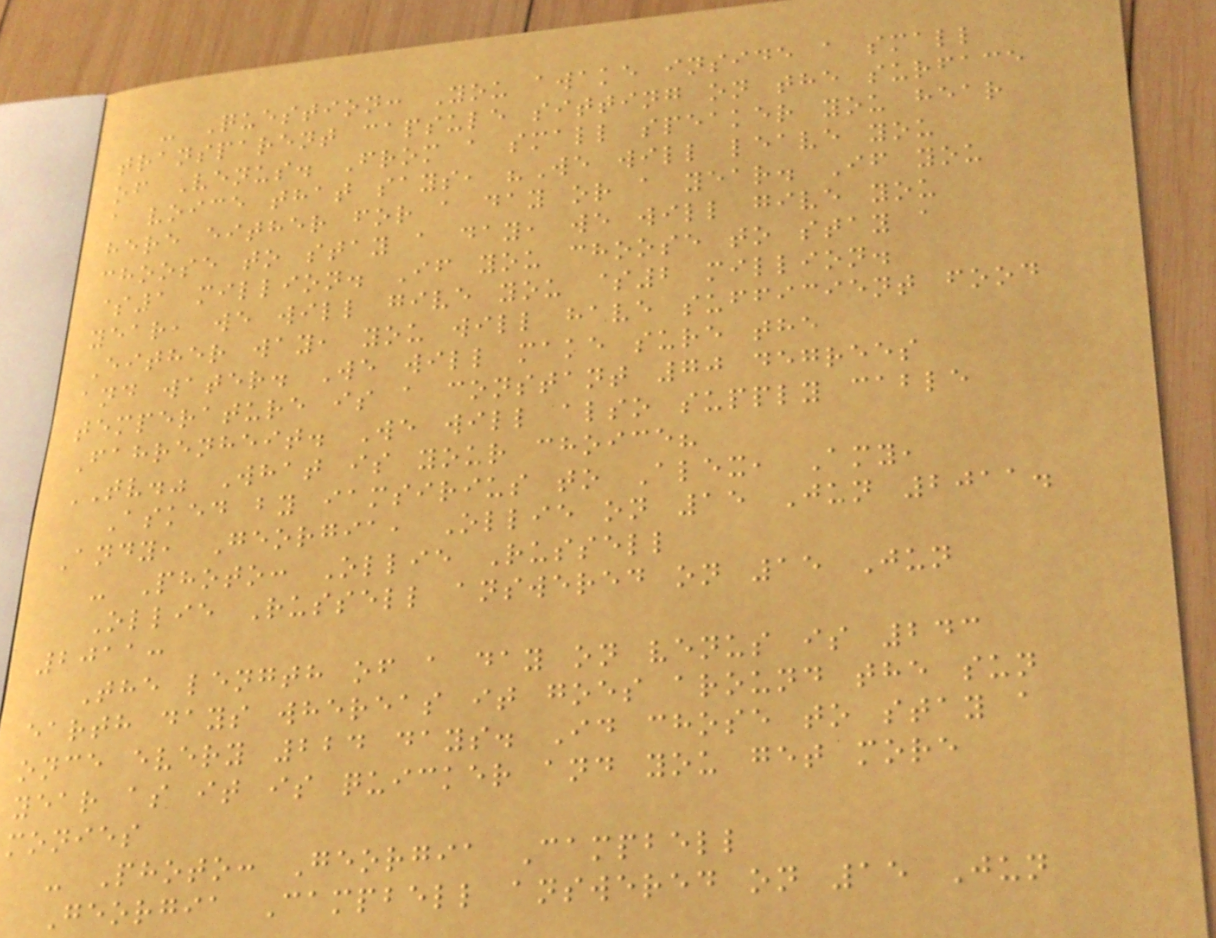- Question: You awake inside a small
transparent capsule sitting on the surface
of Venus. From a small speaker you hear
a voice that says, "We will leave you
here either for a day or a year. If you
choose to stay a day, we will give you
$1 million. If you choose to stay a
year, we will give you $2 million.
Either way, you will have sufficient food
and water. We will make sure the
temperature is a constant 70 degrees
Fahrenheit. We will also supply cable
TV." What is your choice?
Asked by iamsirius to Alex, Amy,
Andy, Georgia, Ollie on 15 Jun 2011.
- Photo: Ollie Russell
Ollie Russell answered on 15 Jun
2011:
The length of a day on venus is 243
earth days whereas it goes around the sun
once every 224 days. Id chose to stay a
year as it is quicker and you get more
monies
- Photo: Georgia Campbell
Georgia Campbell answered on 15 Jun
